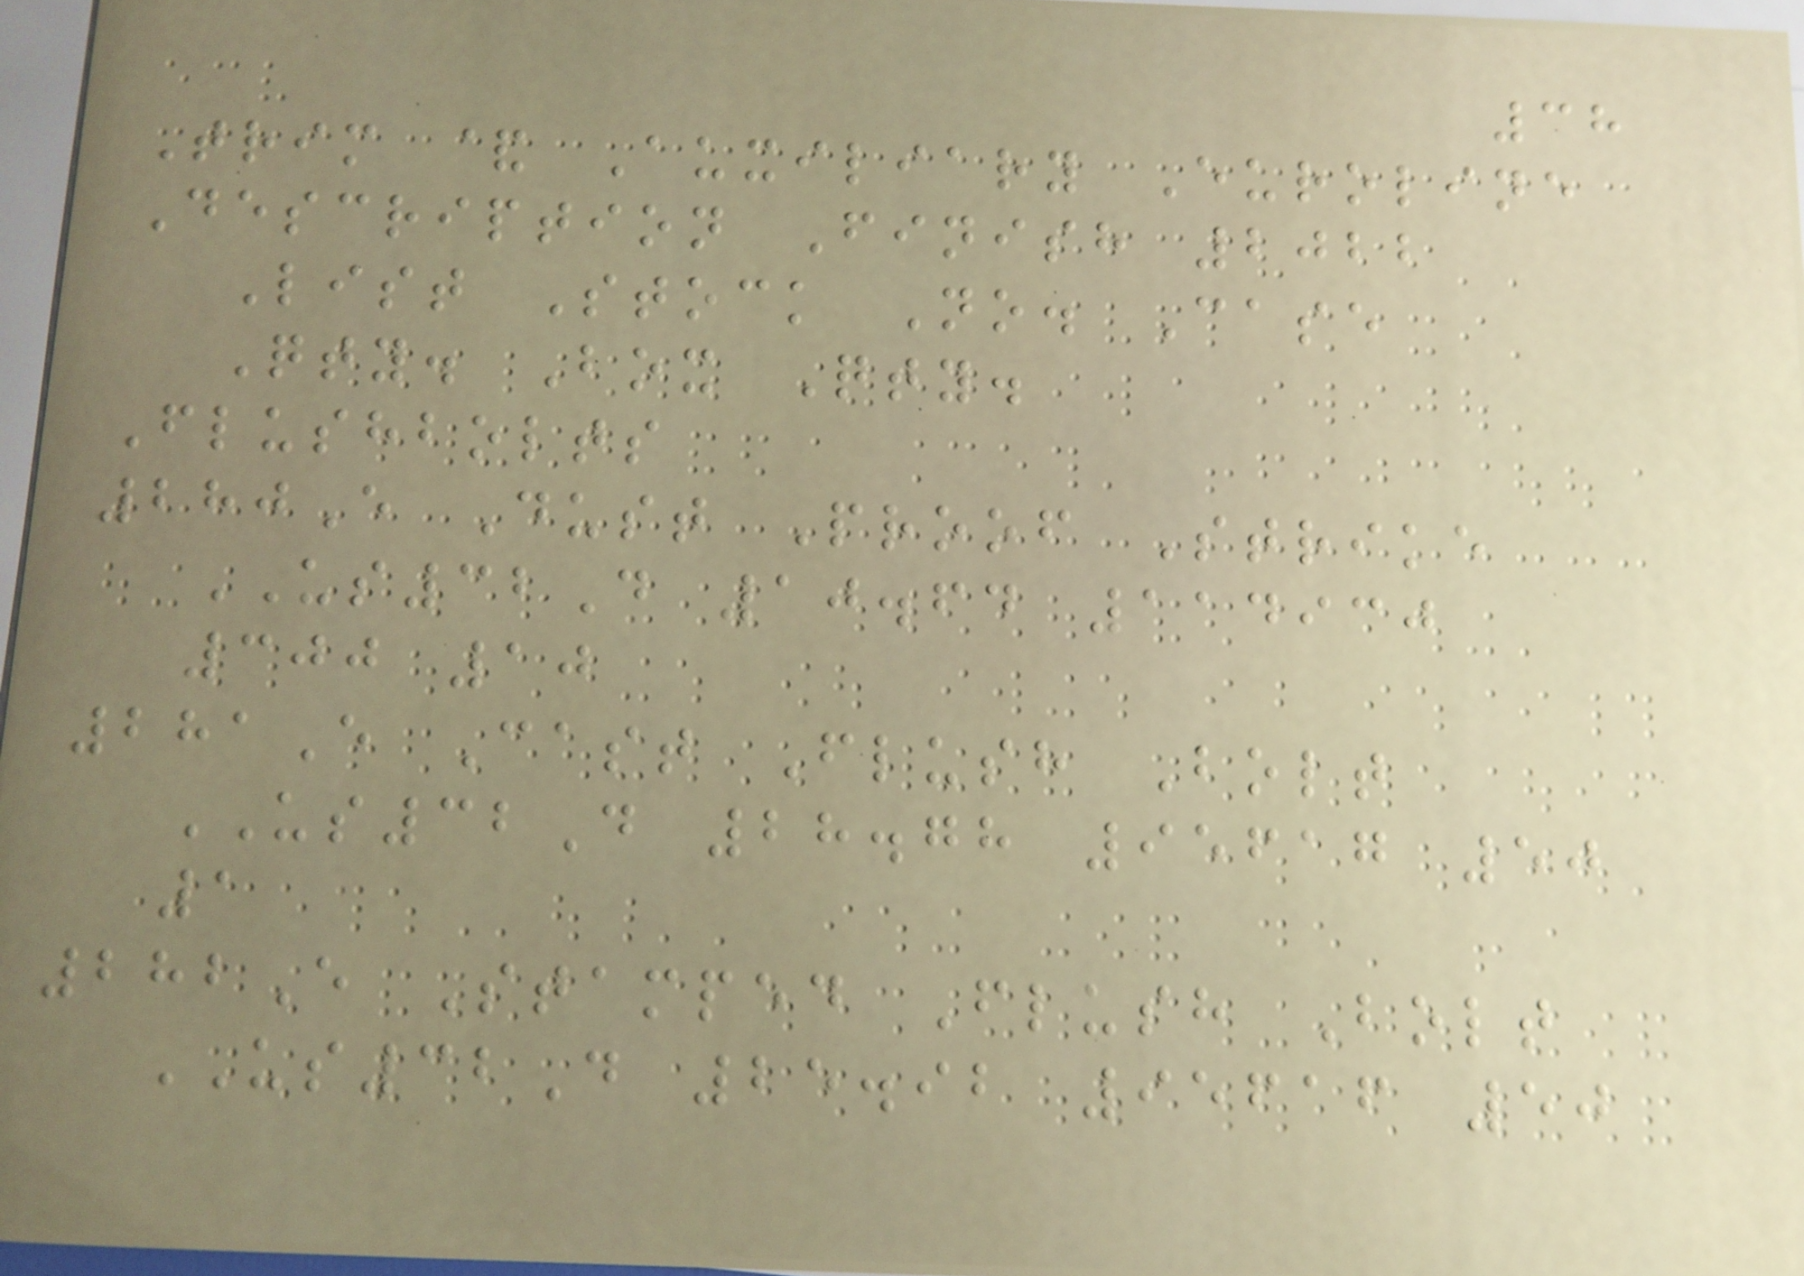38
Trim & Auxiliary Euroline
Description Finish 2022
List Stock No. Case
Qty. Box Qty.
Flushbolts
280E Dust Proof Strike
US32D 10.64 114930
300 10
281E Cast Flush Bolt
US32D 28.78 95617 50
1
282E Stamped Flush Bolt
US32D 25.92 95616 50
